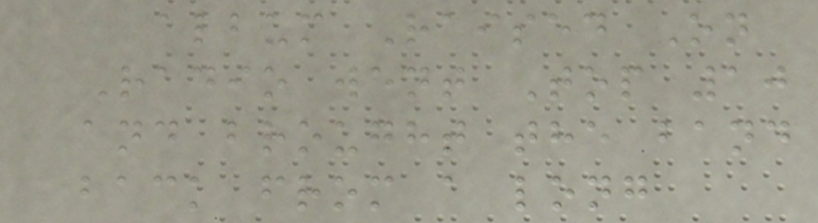album Raised On
Radio went Top 10
and brought the band
back from a long
